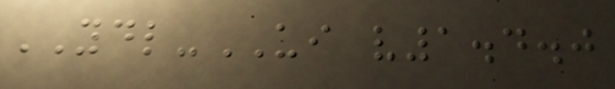YDL-UI v1.4.0
